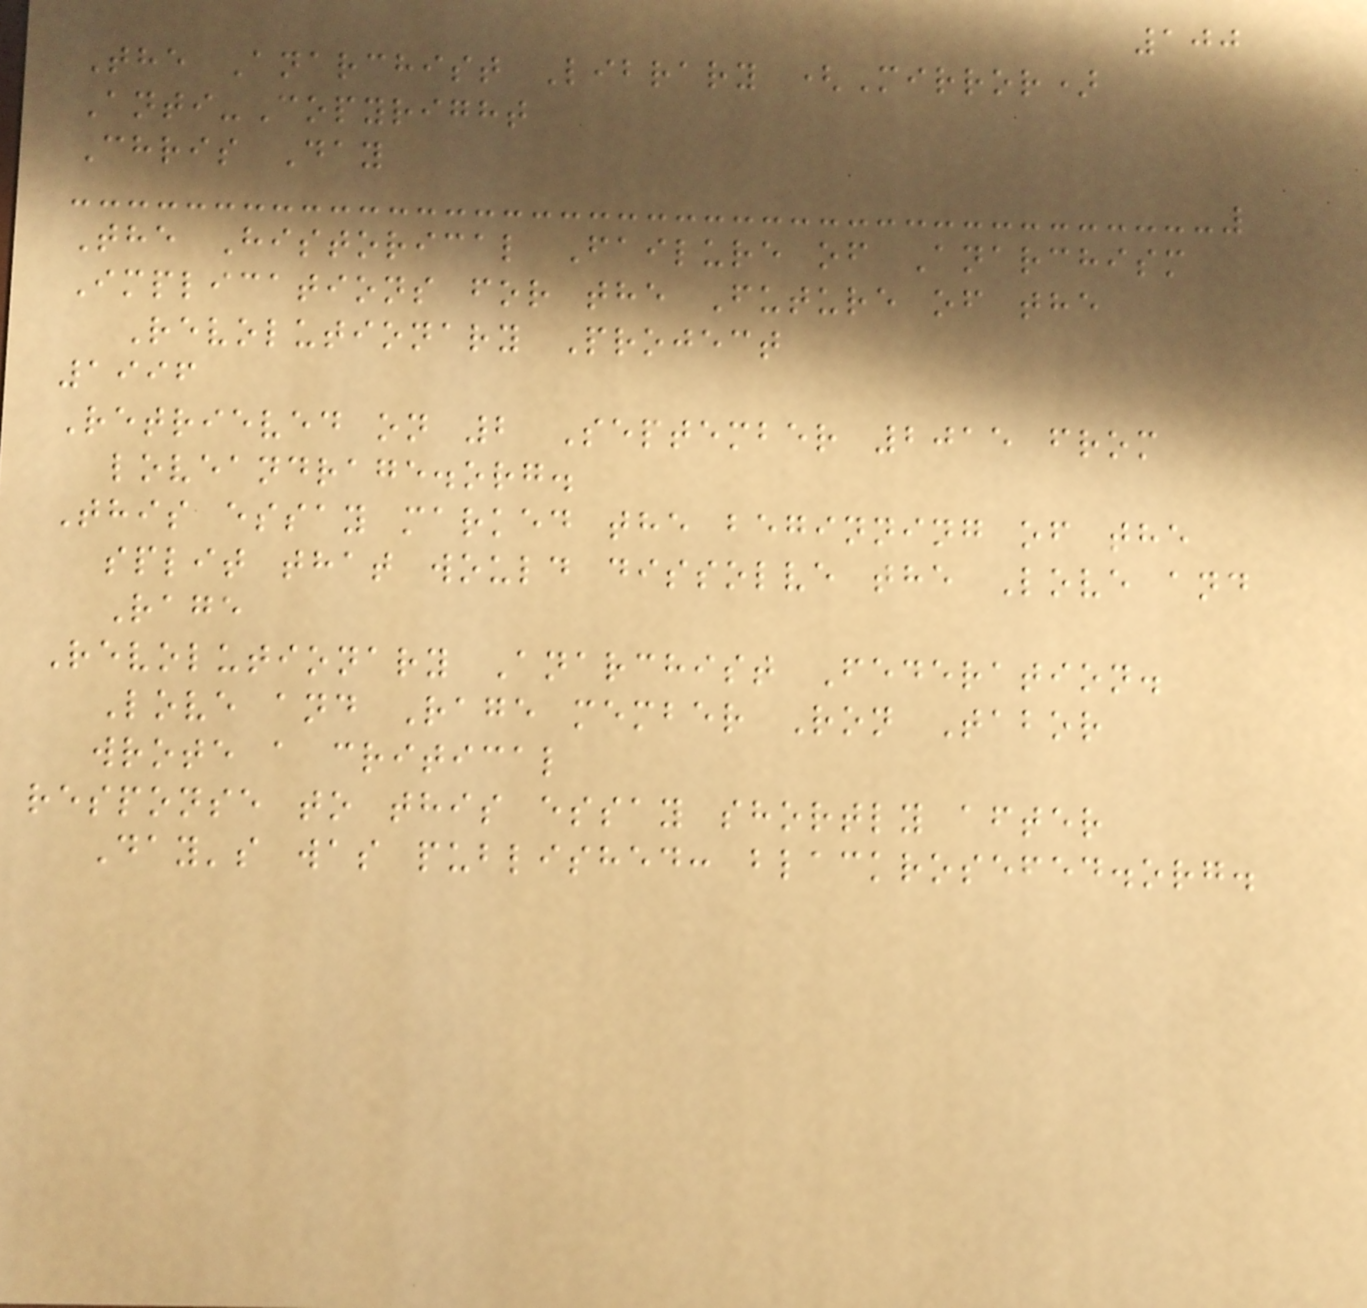100
The Anarchist Library (Mirror)
Anti-Copyright
Chris Day
The Historical Failure of Anarchism
Implications for the Future of the
Revolutionary Project
1996
Retrieved on 2 September 2015 from
loveandrage.org.
This essay marked the beginning of the
split that would dissolve the Love and
Rage
Revolutionary Anarchist Federation.
Love and Rage member Ron Tabor
wrote a critical
response to this essay shortly after
Day's was published: blackrosefed.org.
